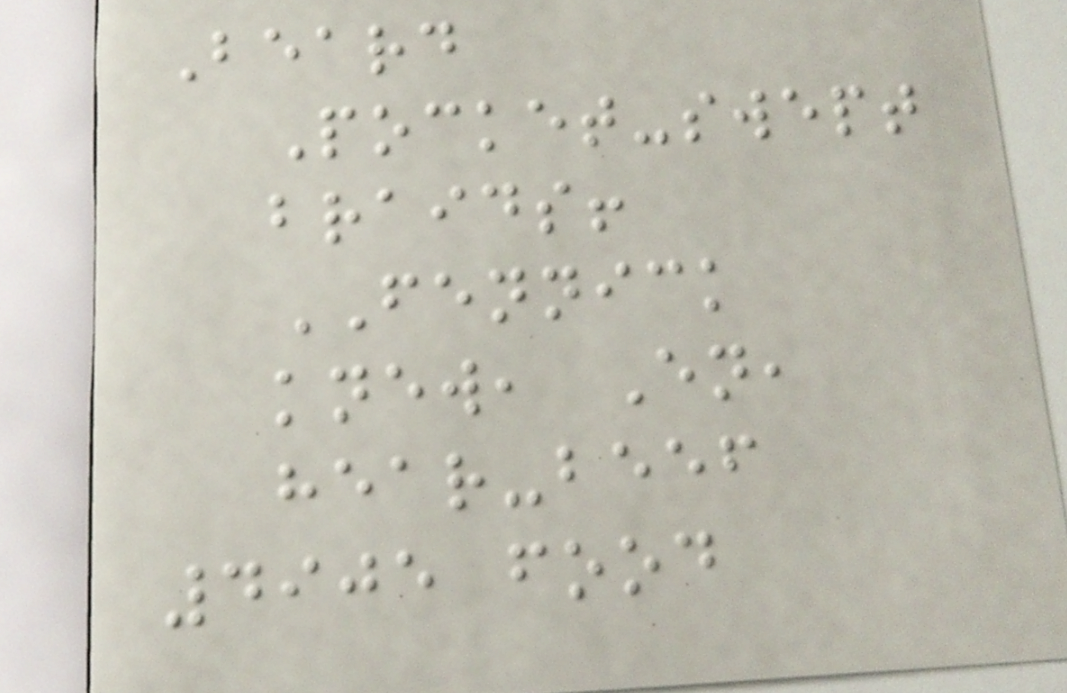Beard
Pocket-swept
braids!
FENNICK
knew, En,
hear-beef
4905 food
